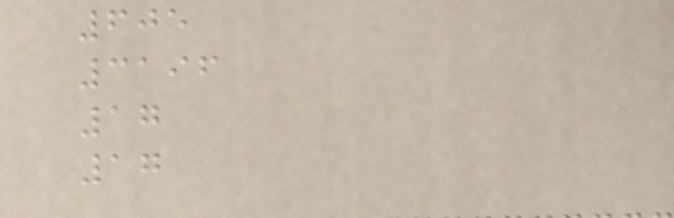605
3196
17
17
